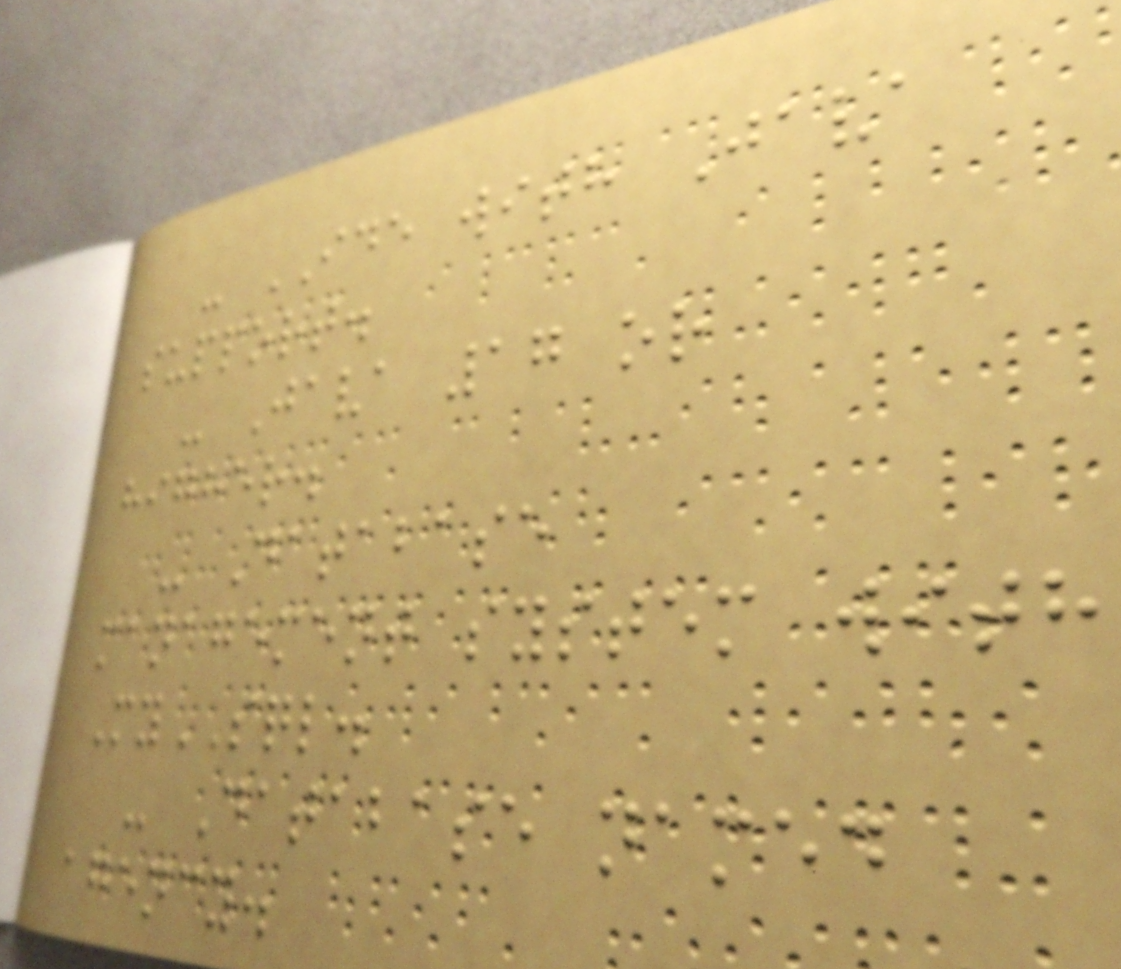- IDE with Java
support.
- Java 17 or
higher.
- Database
management system with
MySQL.
- Database named
agency.
